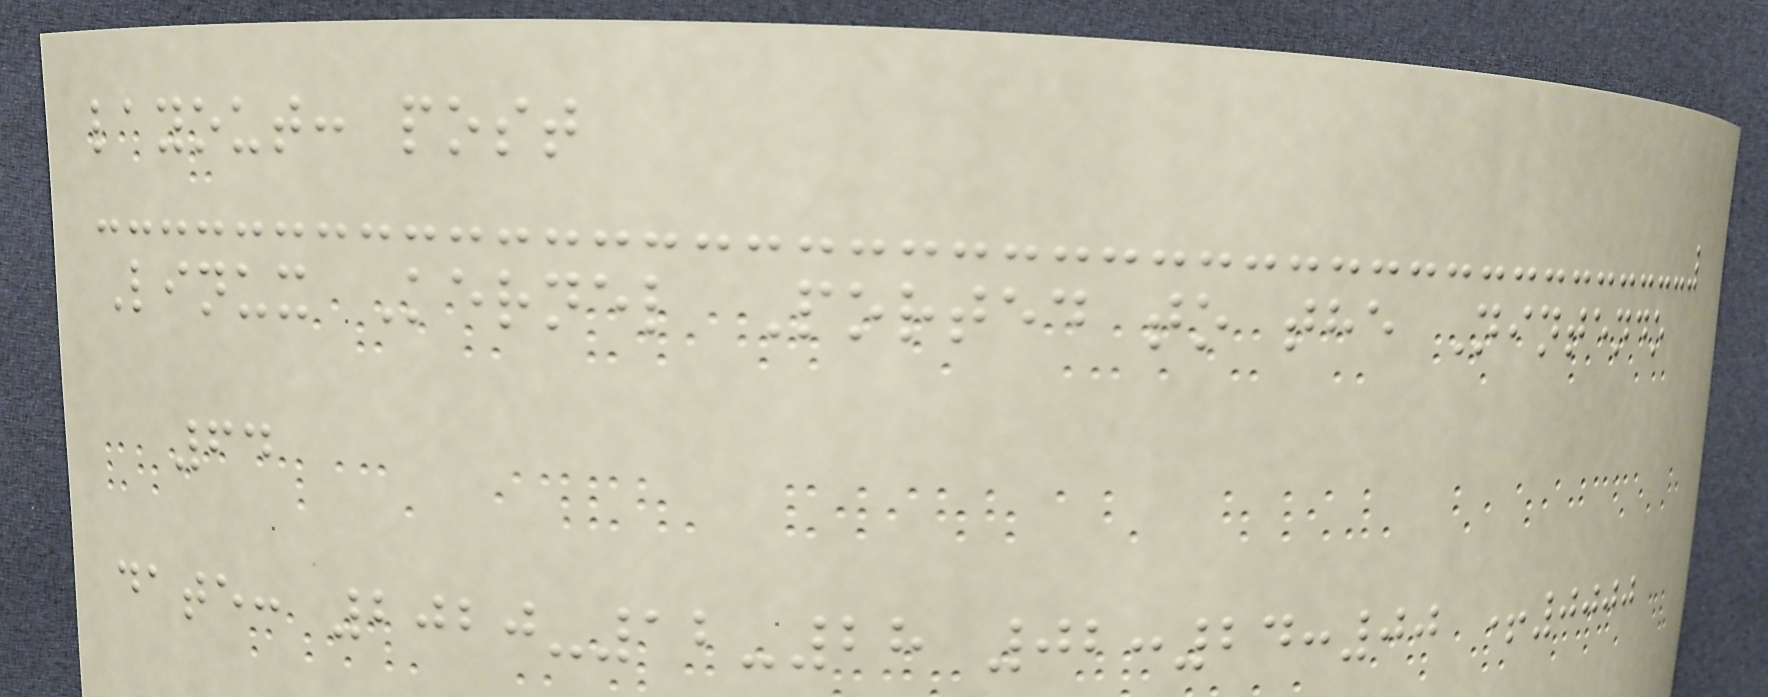layout: post
Linux Kernel Ported to the Nintendo
64
date: 2020-12-28 02:24:00 +0000
